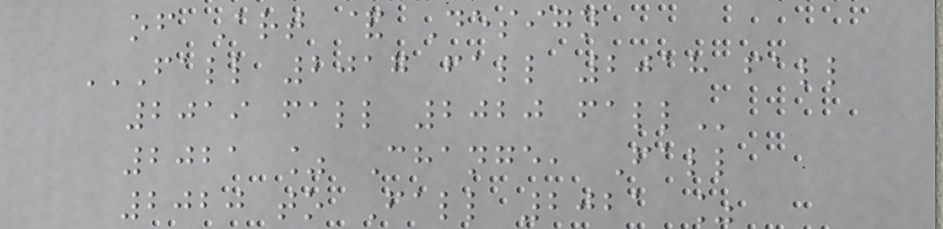of Art & Design
FALL 2017 FALL 2018 FALL
2019 FALL 2020 FALL
2021 % Change, Fall
2020 to Fall 2021 %
